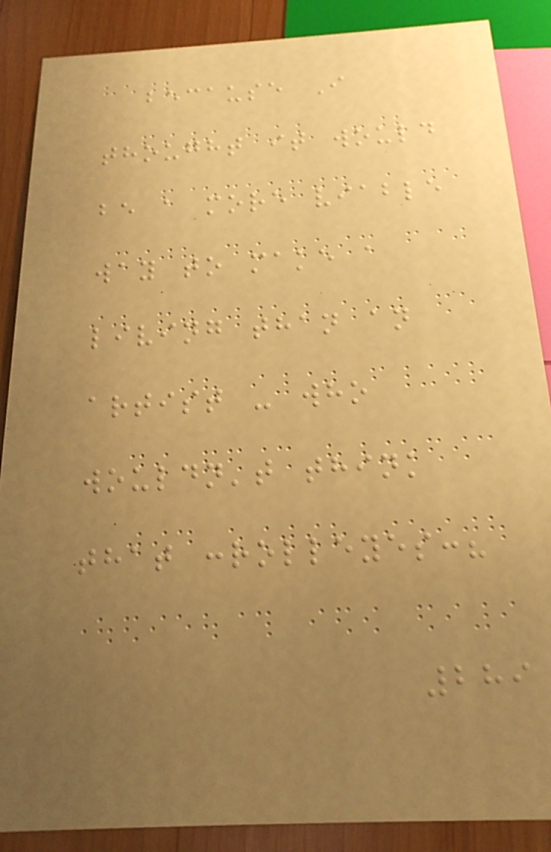because I
thought it would
be a more viable
way to make a
living than an
artist - who
wouldn't think
that :rolleyes:?
289
